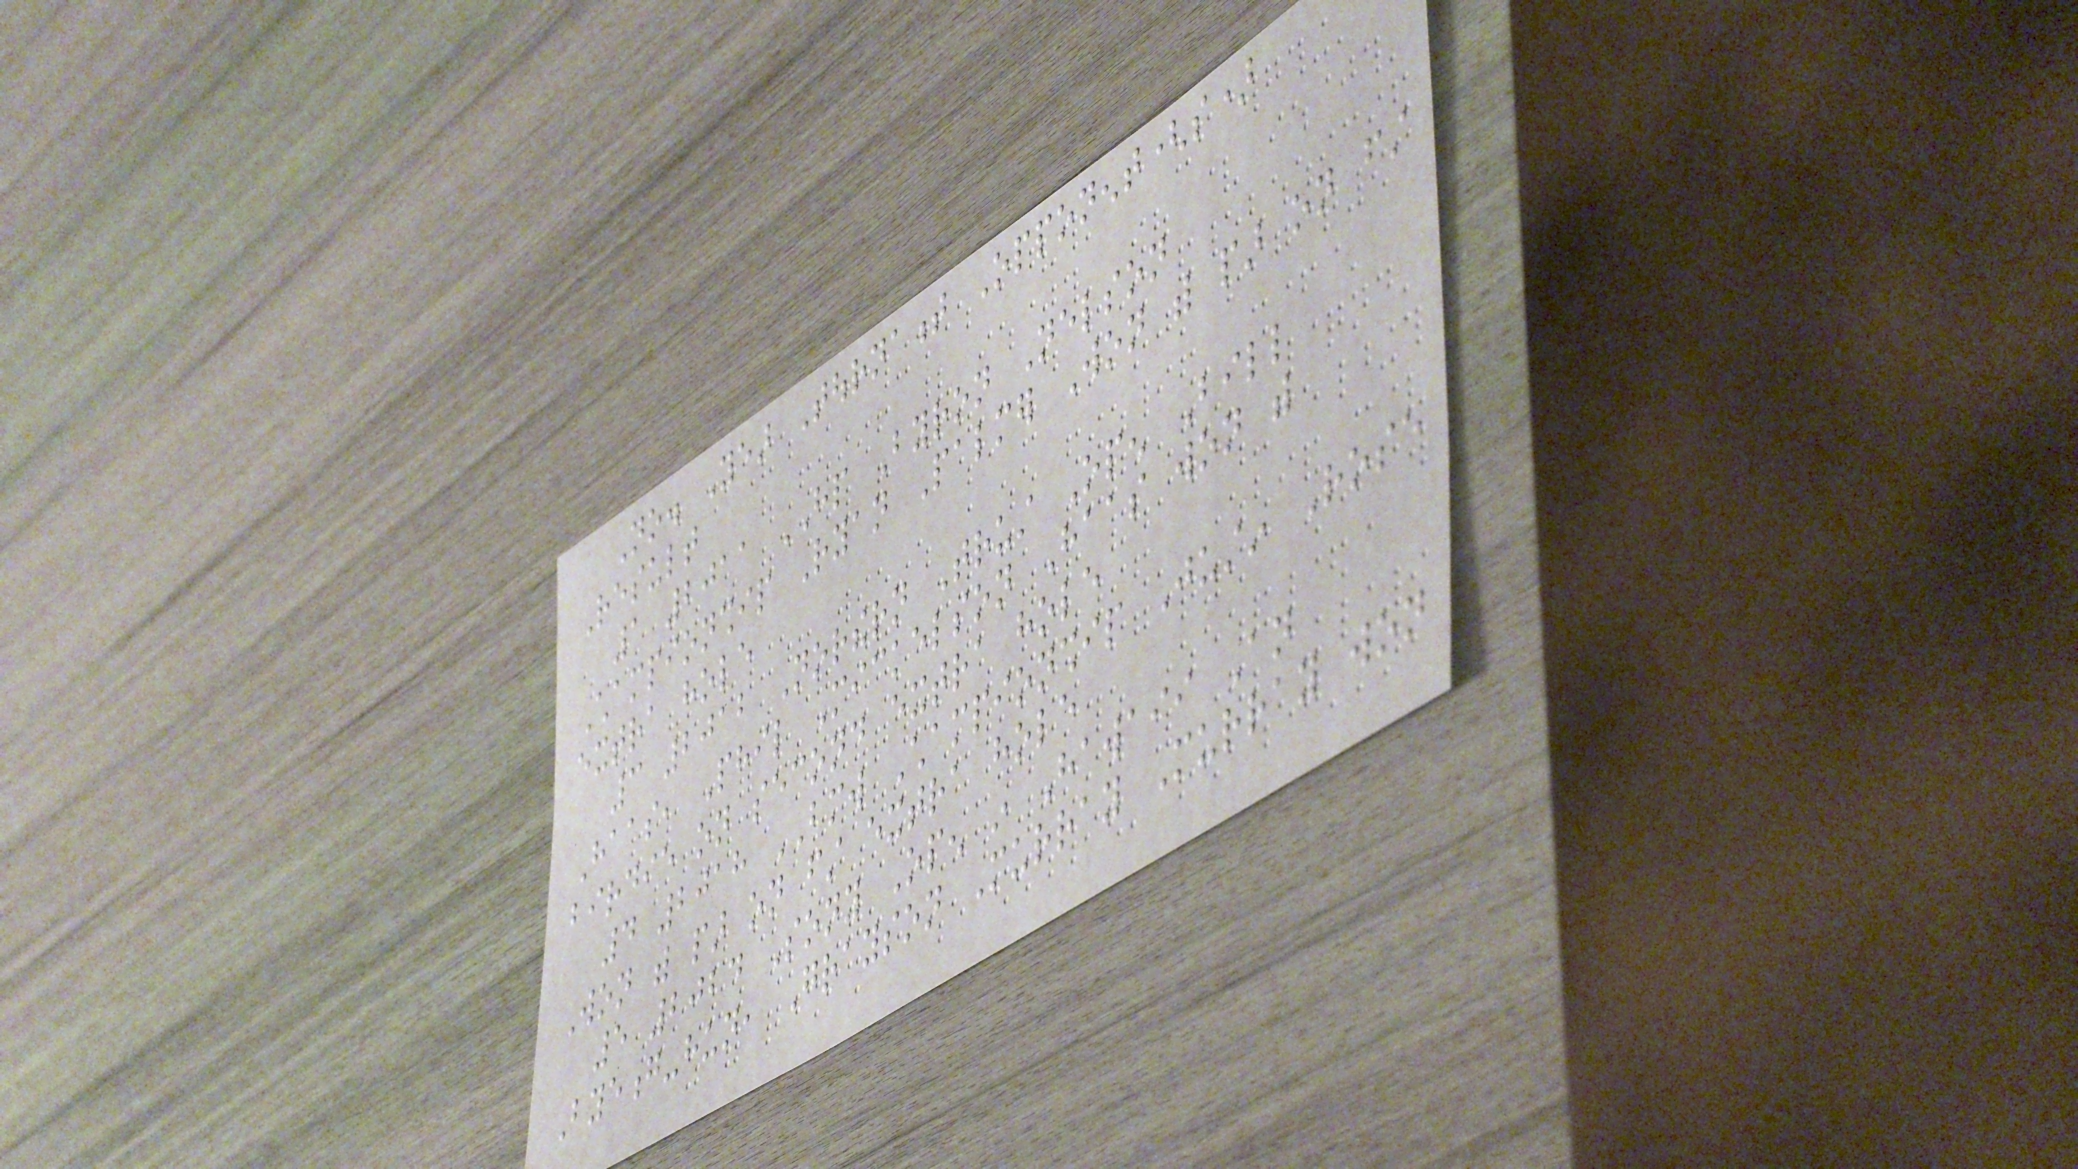No. Year Tournament Opponent(s)
Result
1 2011 HP Byron Nelson
Championship Ryan Palmer Won with par on first
extra hole
3 2012 Northern Trust Open Bill
Haas, Phil Mickelson Haas won with
birdie on second extra hole
4 2018 BMW Championship Justin Rose
Won with par on first extra hole
5 2024 Sony Open in Hawaii An
Byeong-hun, Grayson Murray Murray won
